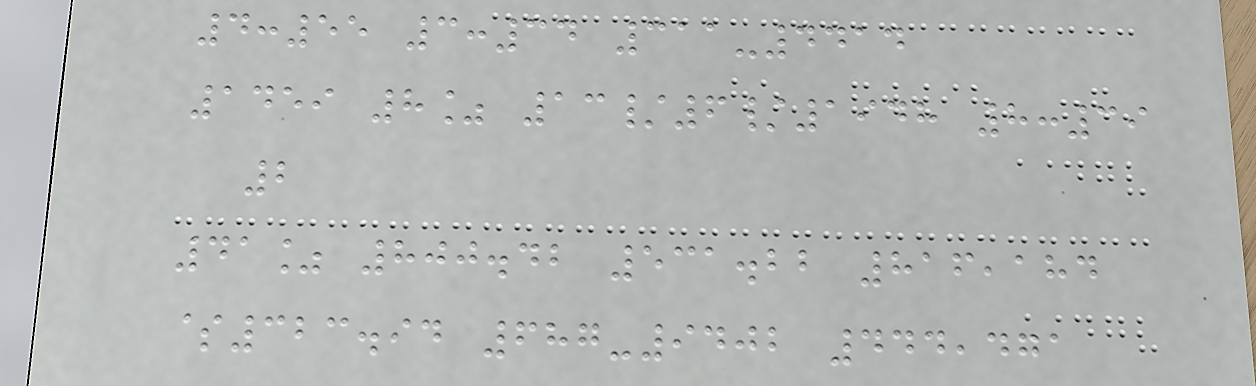4:55 3:34 311-4414
1459 8% 13/6/1948 8:39
2
41% 800.42 531.22 816,184
$323.94 687-9402 444,471
